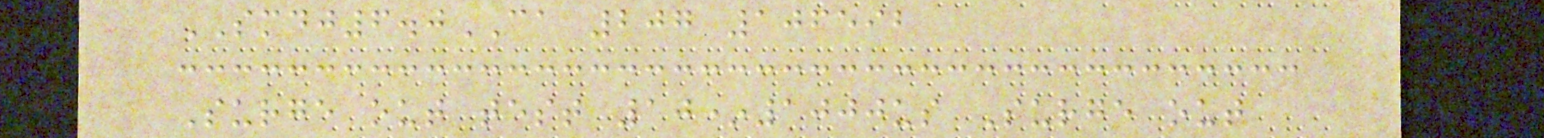SMDJ6.0CA 207 106592
Surge out test 10*1000us Surge out
